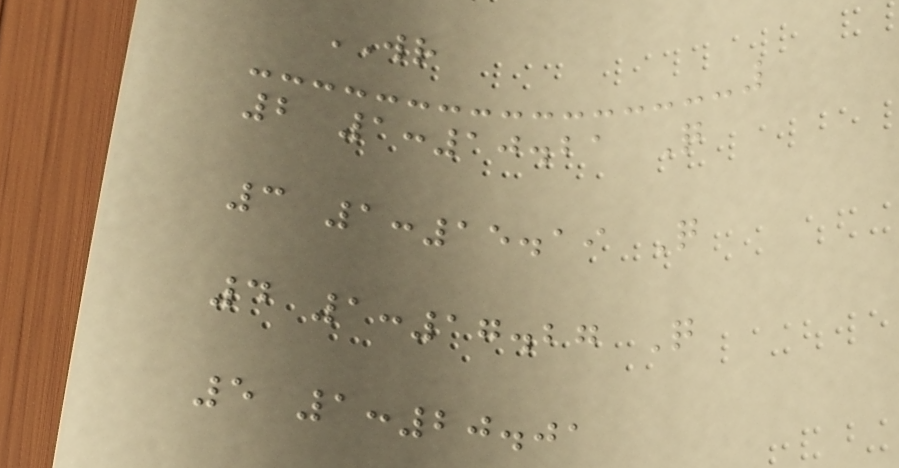WR
2 1:10.21 Q
3 1:15.19 Q
4 1:17.27 Q
5 1:20.01
